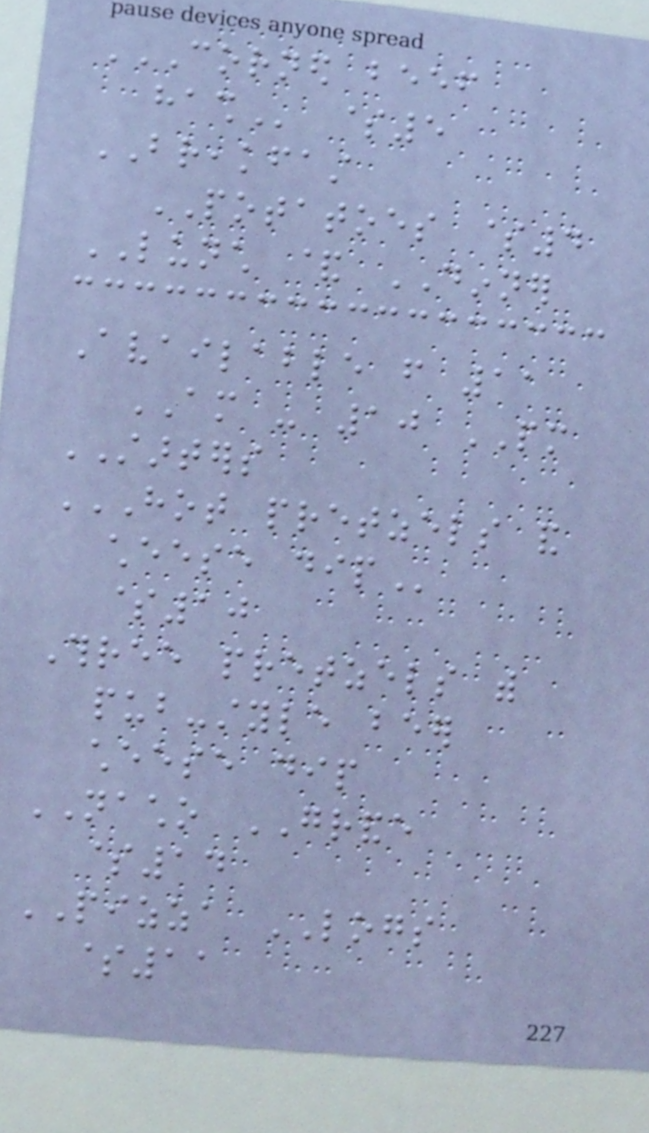CORNED BEEF
HASH $5
BREAKFAST
POTATOES $4
LUNCH & DINNER
Available from 11
AM - 10 PM
STARTERS
HOT PRETZELS AND
CHEESE DIP
$10
Three pretzels with
pub-style beer
cheese dip
NACHO GRANDE
$14
PIZZA LOGS
$11
